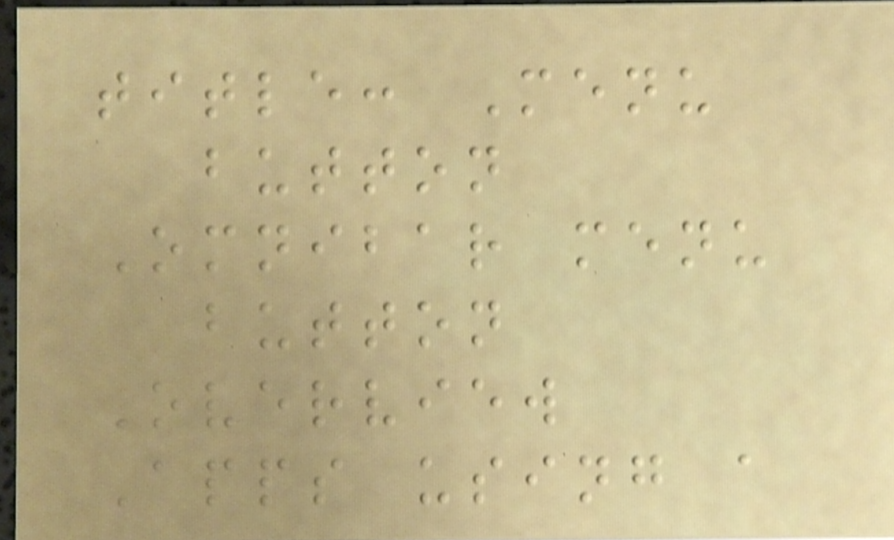title: Menu
button
Omnibar menu
button
Overview
Apps using a
